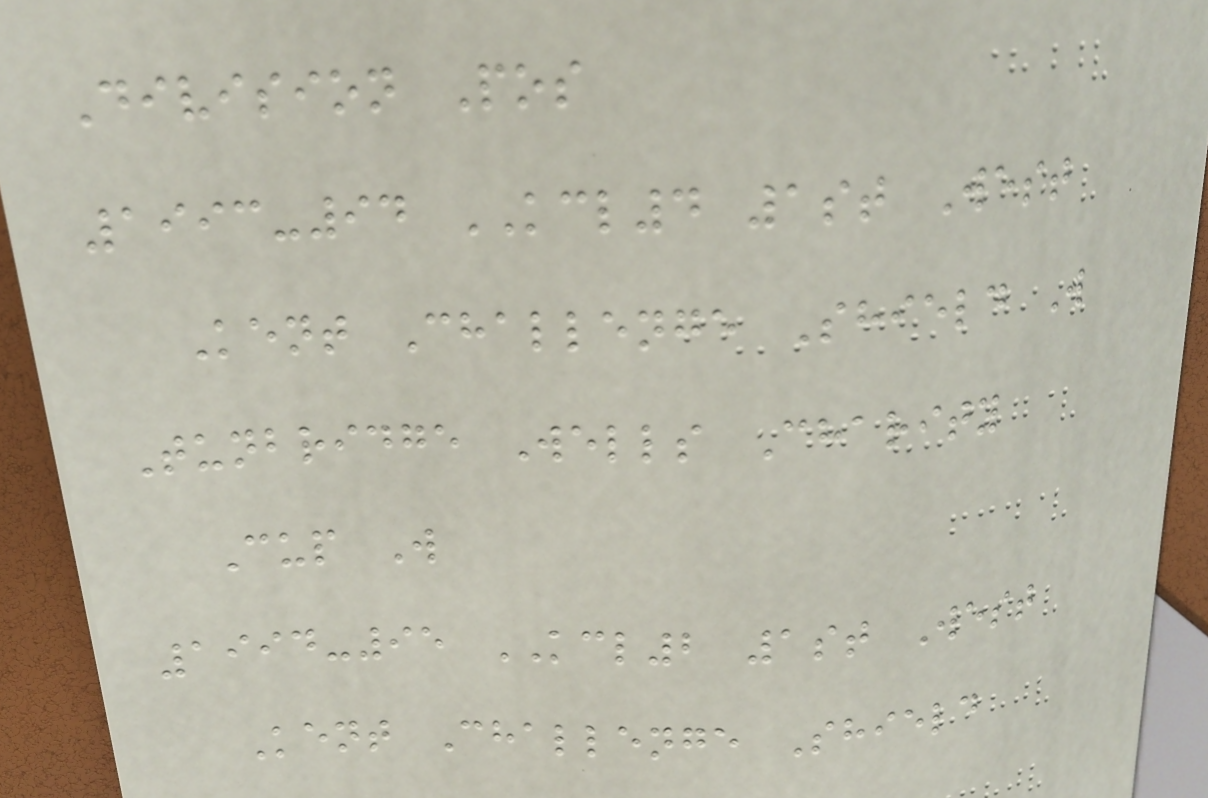Division Pos
1993-94 KCL4 1st West
Kent Challenge Shield W
Tunbridge Wells Charity
Cup W
1994-95 KCL2 1st West
Kent Challenge Shield
